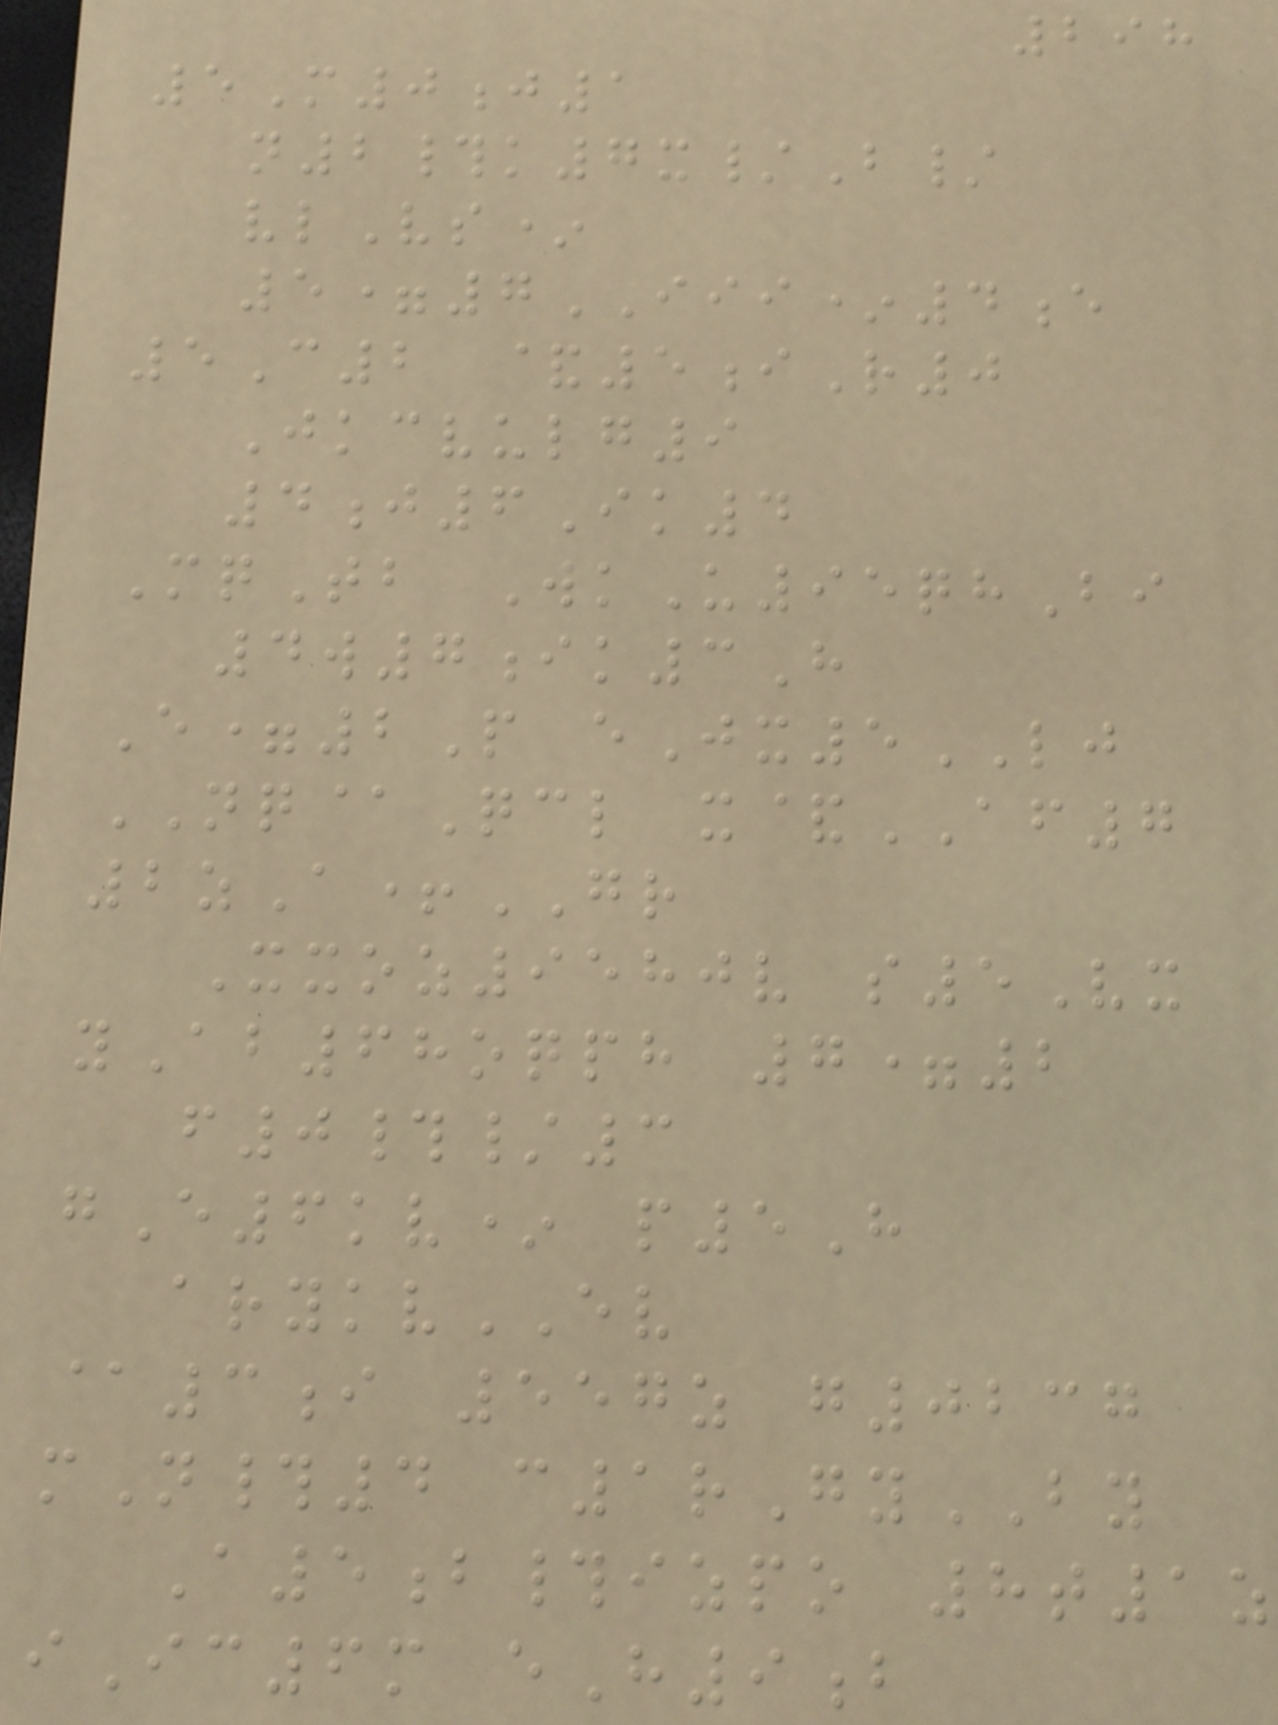298
5M0j1
n2#k7x/B/
vlVs*
5=7III*4e
5C2 &5iR0
Jkcvulg9
4j6Ik4
MqTb WkU95qhBi
4w7ik3H
E=2P eJx5LJ
NQ@Qcl x&AF7
2zA+GR
Xxoz9580v s5Vx
yAb68oqph 7=2
f0#/3
gE6kv* p5H
arykvEV
@3i 557z g0237
mN#4 c1rGyBY
A5b#izpo 8t1z
iIc6m eH9b
